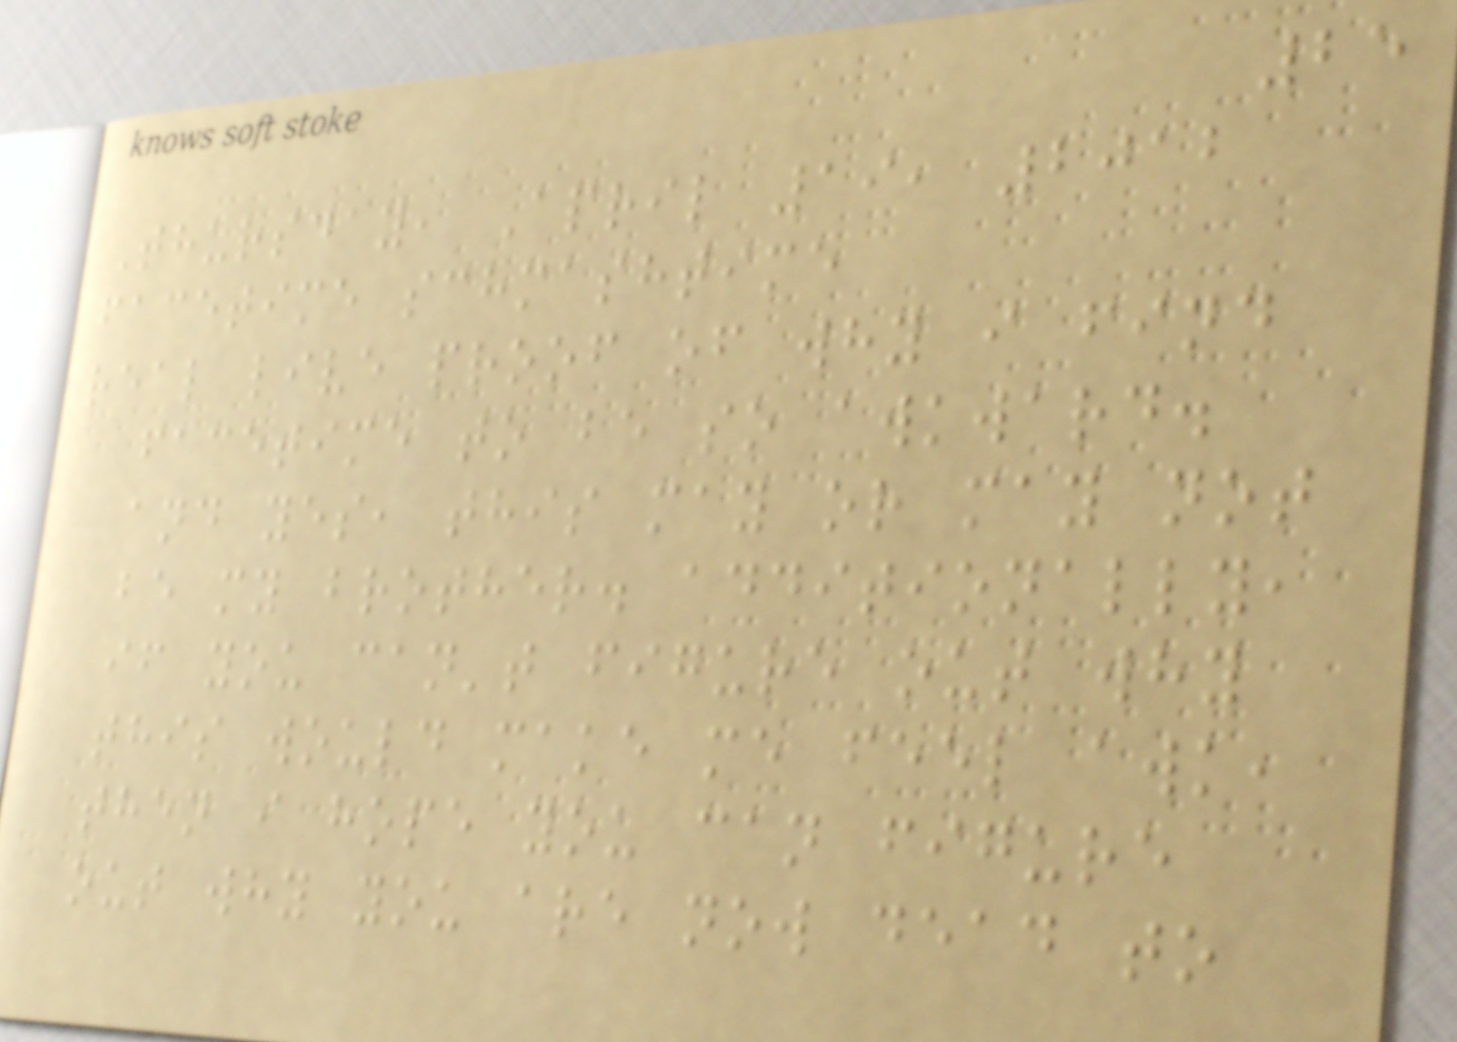25
Thursday, April 19, 2012
facetime schmashtime
real live proof of why i find
facetime to be so awkward.
and yes, this may or may not
be my brother. additionally,
if you can't figure out why
this would make me feel awk,
then i hope you can figure
out why you are now dead to
